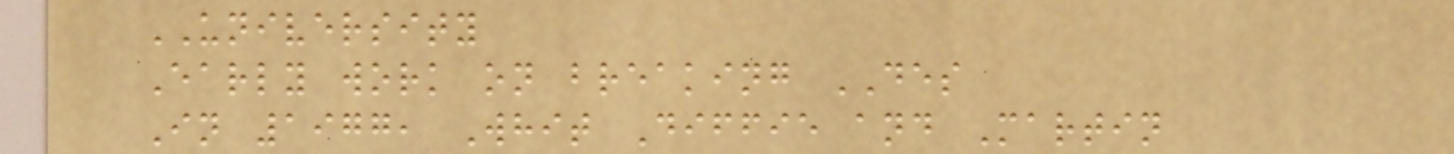UNIVERSITY
Early work on breaking DES
In 1977, Whit Diffie and Martin
